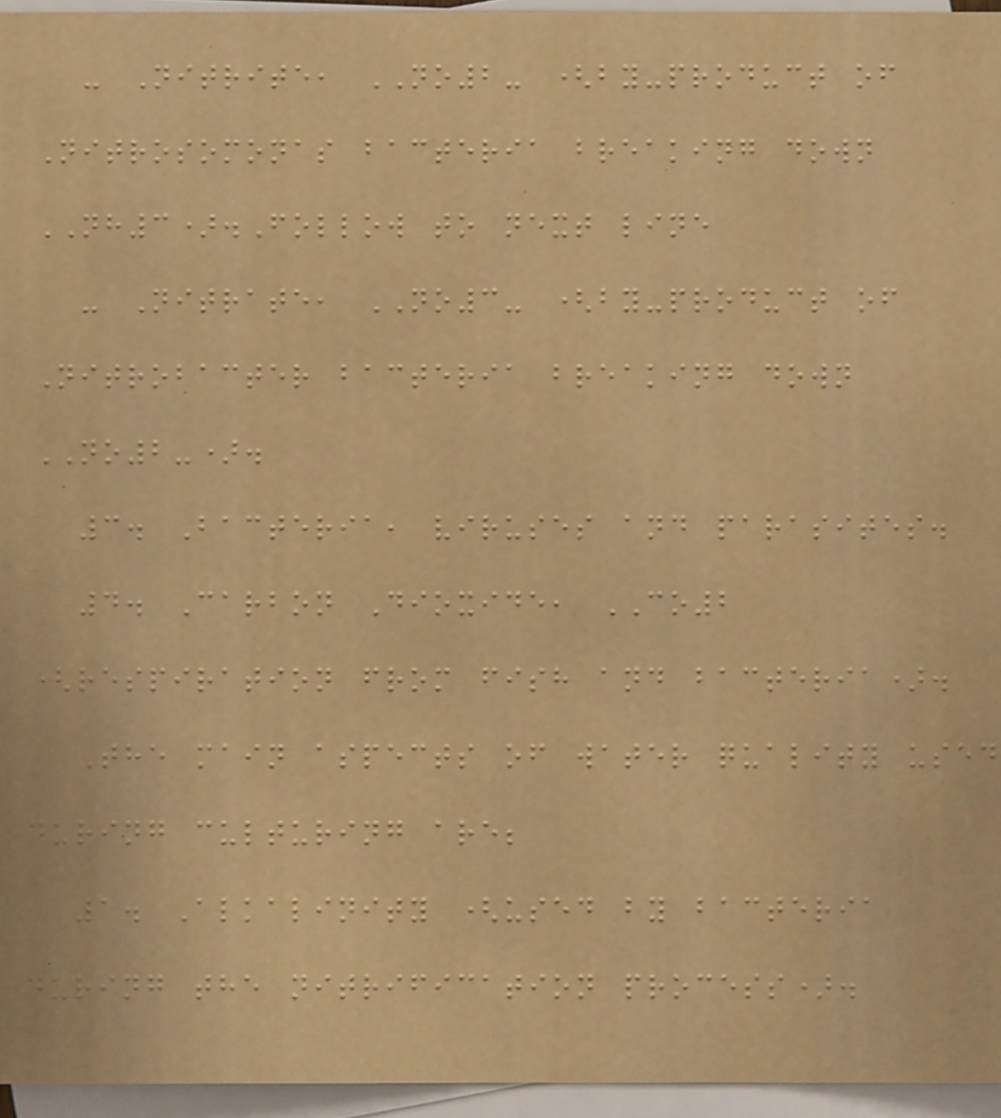- Nitrite, NO2- (by-product of
Nitrosomonas bacteria breaking down
NH3).Follow to next line
- Nitrate, NO3- (by-product of
Nitrobacter bacteria breaking down
NO2-).
3. Bacteria, viruses and parasites.
4. Carbon Dioxide, CO2
(respiration from fish and bacteria).
The main aspects of water quality used
during culturing are;
1. Alkalinity (used by bacteria
during the nitrification process).
